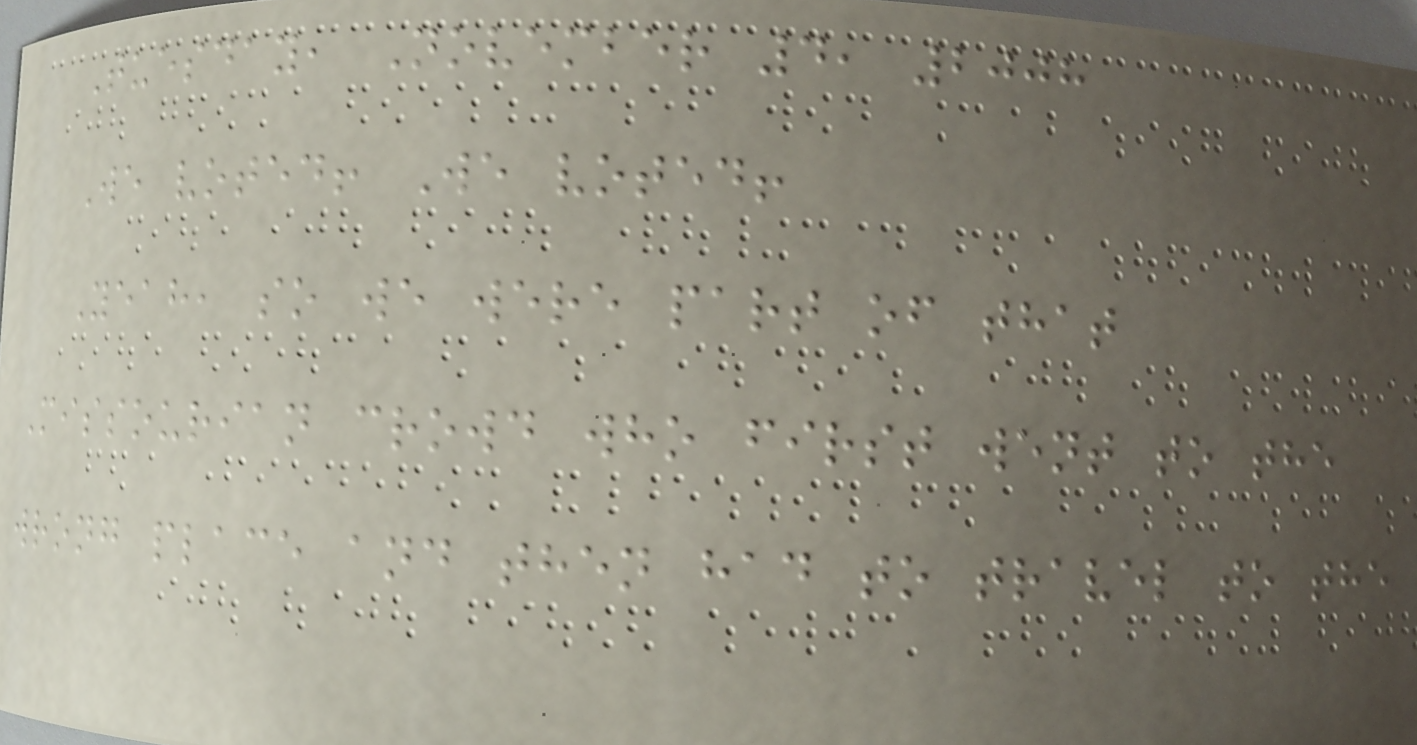Tuesday, November 4, 2008
We voted! We voted!
Yeah, so we were part of that
Missourian crowd who first went to the
wrong place and then had to travel to the
